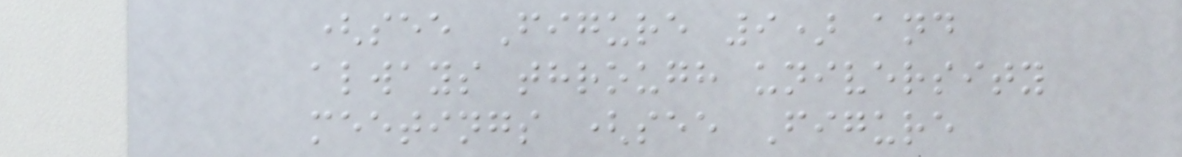(see Figure 9) and
always through university
meetings (see Figure
